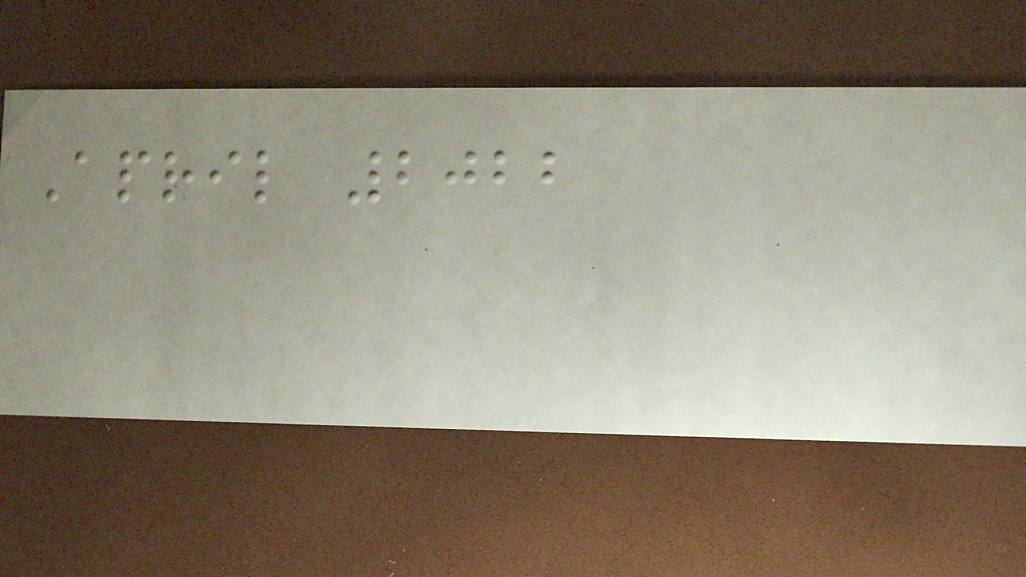April 2022
